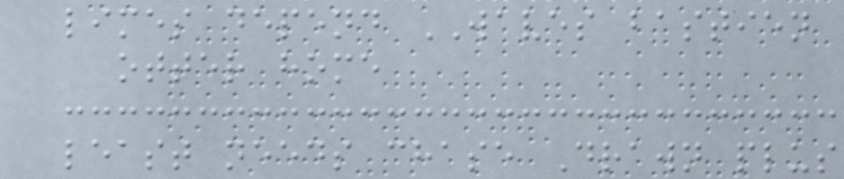limes depend WAVES bastien
otter home
least needs chase Drawn plus
